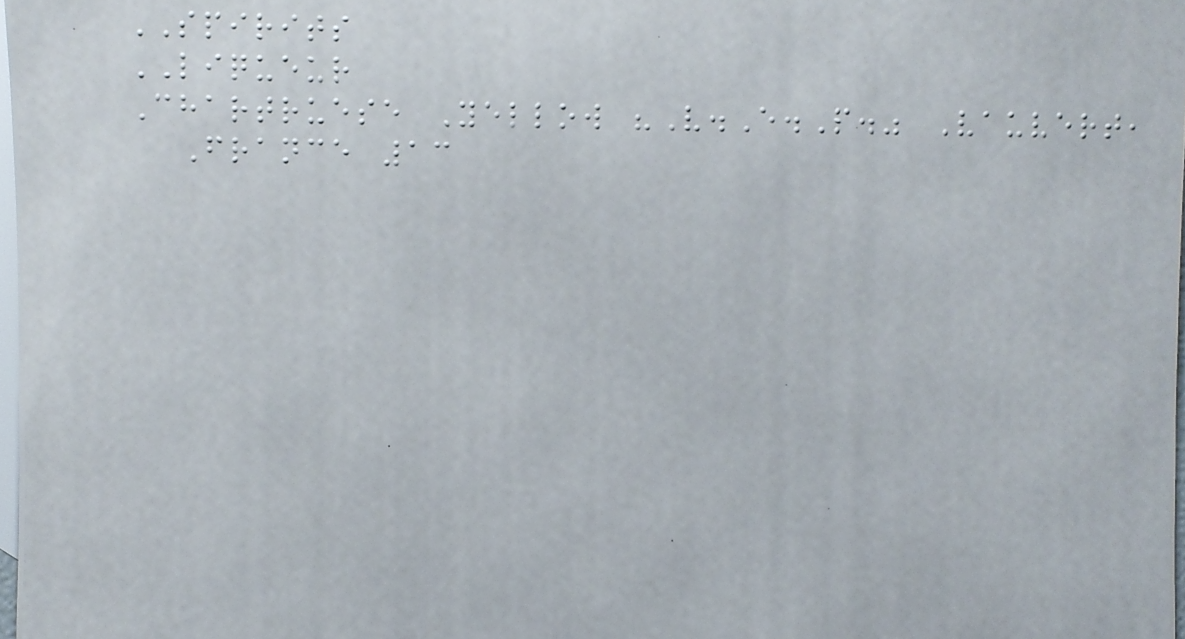SPIRITS
LIQUEUR
Chartruese Yellow "V.E.P." Vauvert,
France 13
